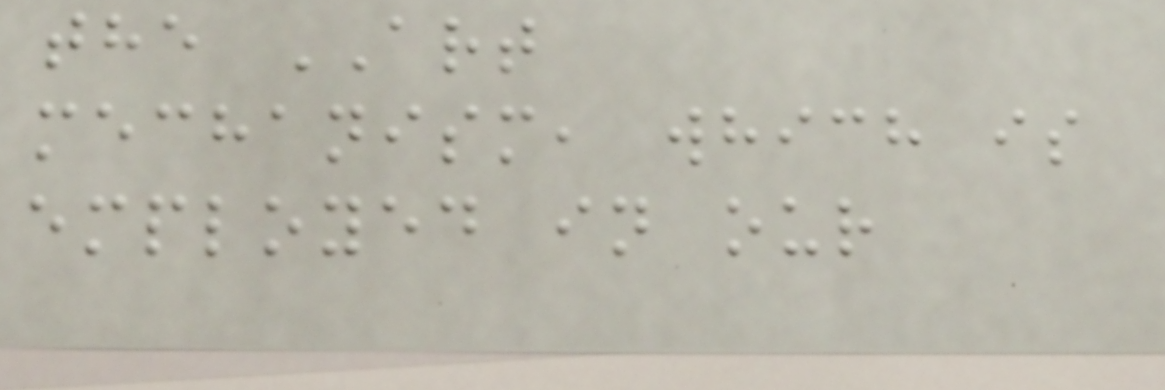the ART
mechanism, which is
employed in our
